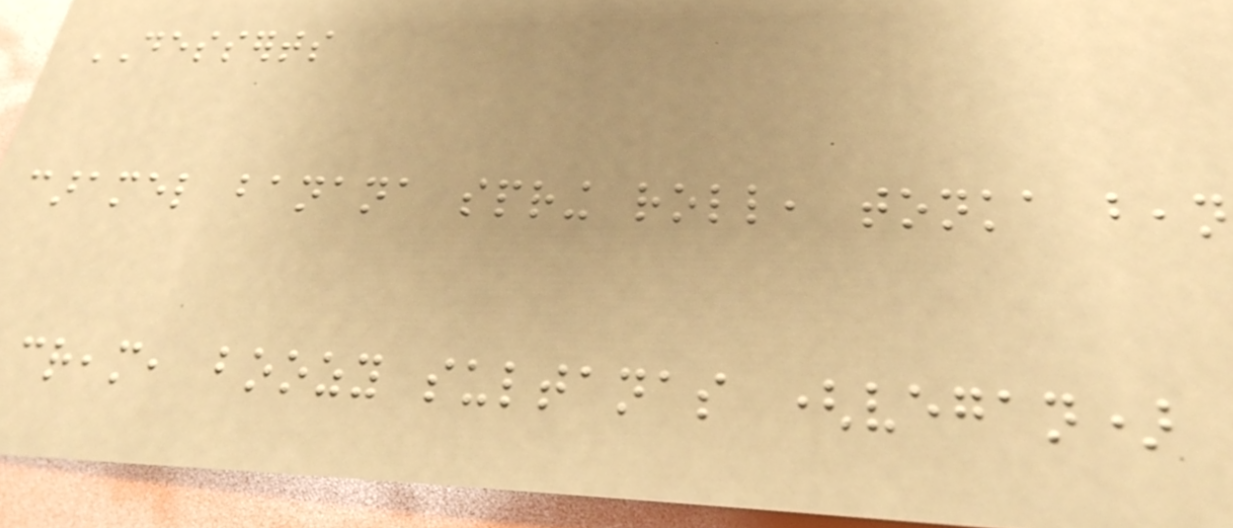DESSERTS
caramel banana spring roll, tonka bean
cream, boozy sultanas (vegan)
